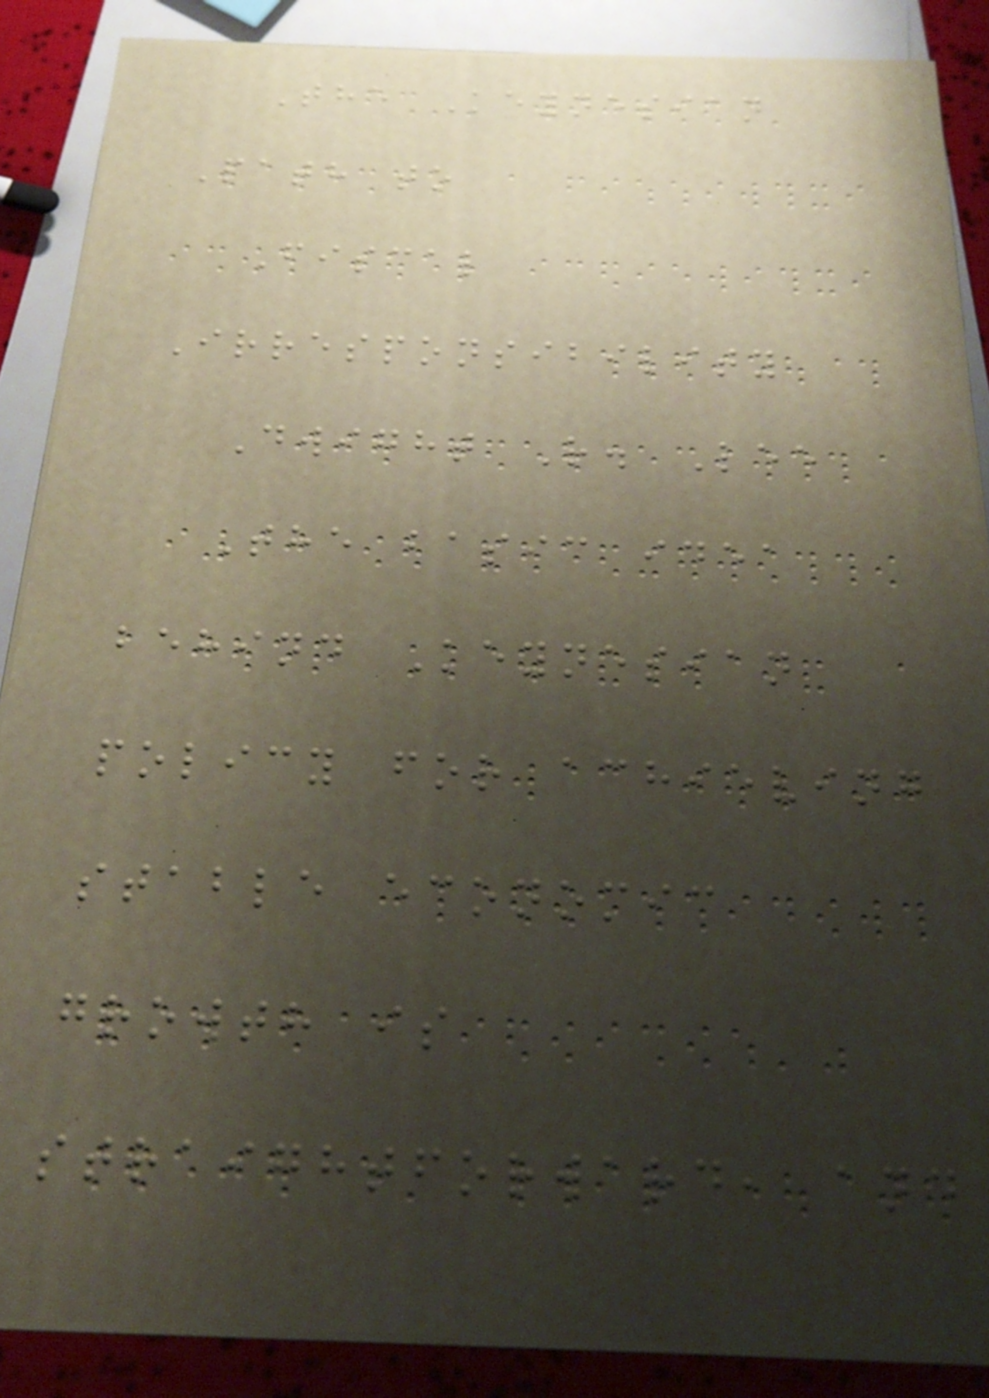The Keynesian
Path to
Fiscal
Irresponsibility
Dwight R. Lee
The basic idea
behind Keynesian
policy for achieving
stable economic
growth is
straightforward, and
